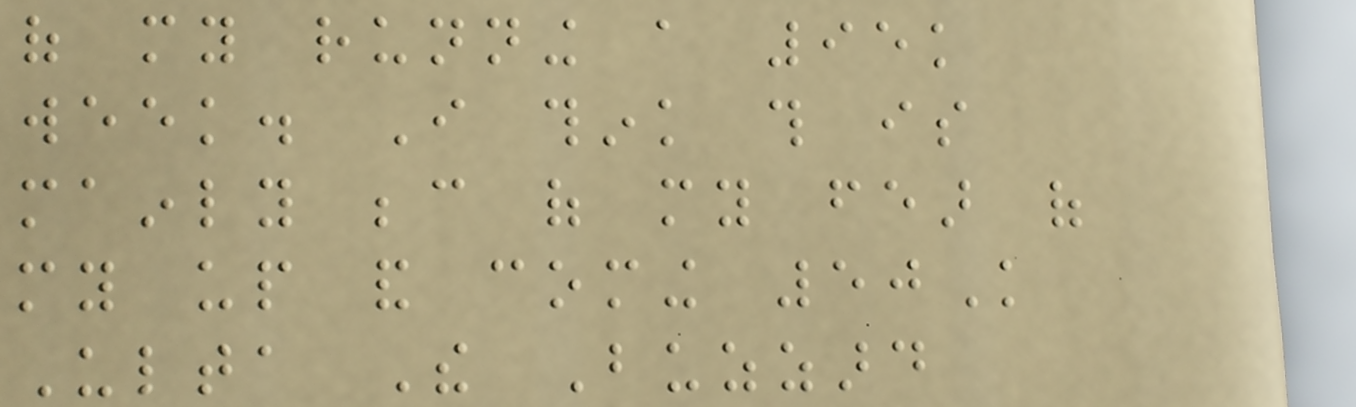of my running a 95k
week. I think this is
mainly because of my fear of
my up and coming 50K
Ulta The Buzzard
